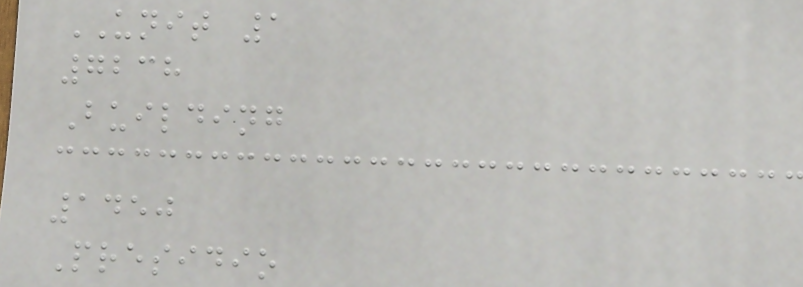UNIT 1
7238
Building
1450
Presidio
